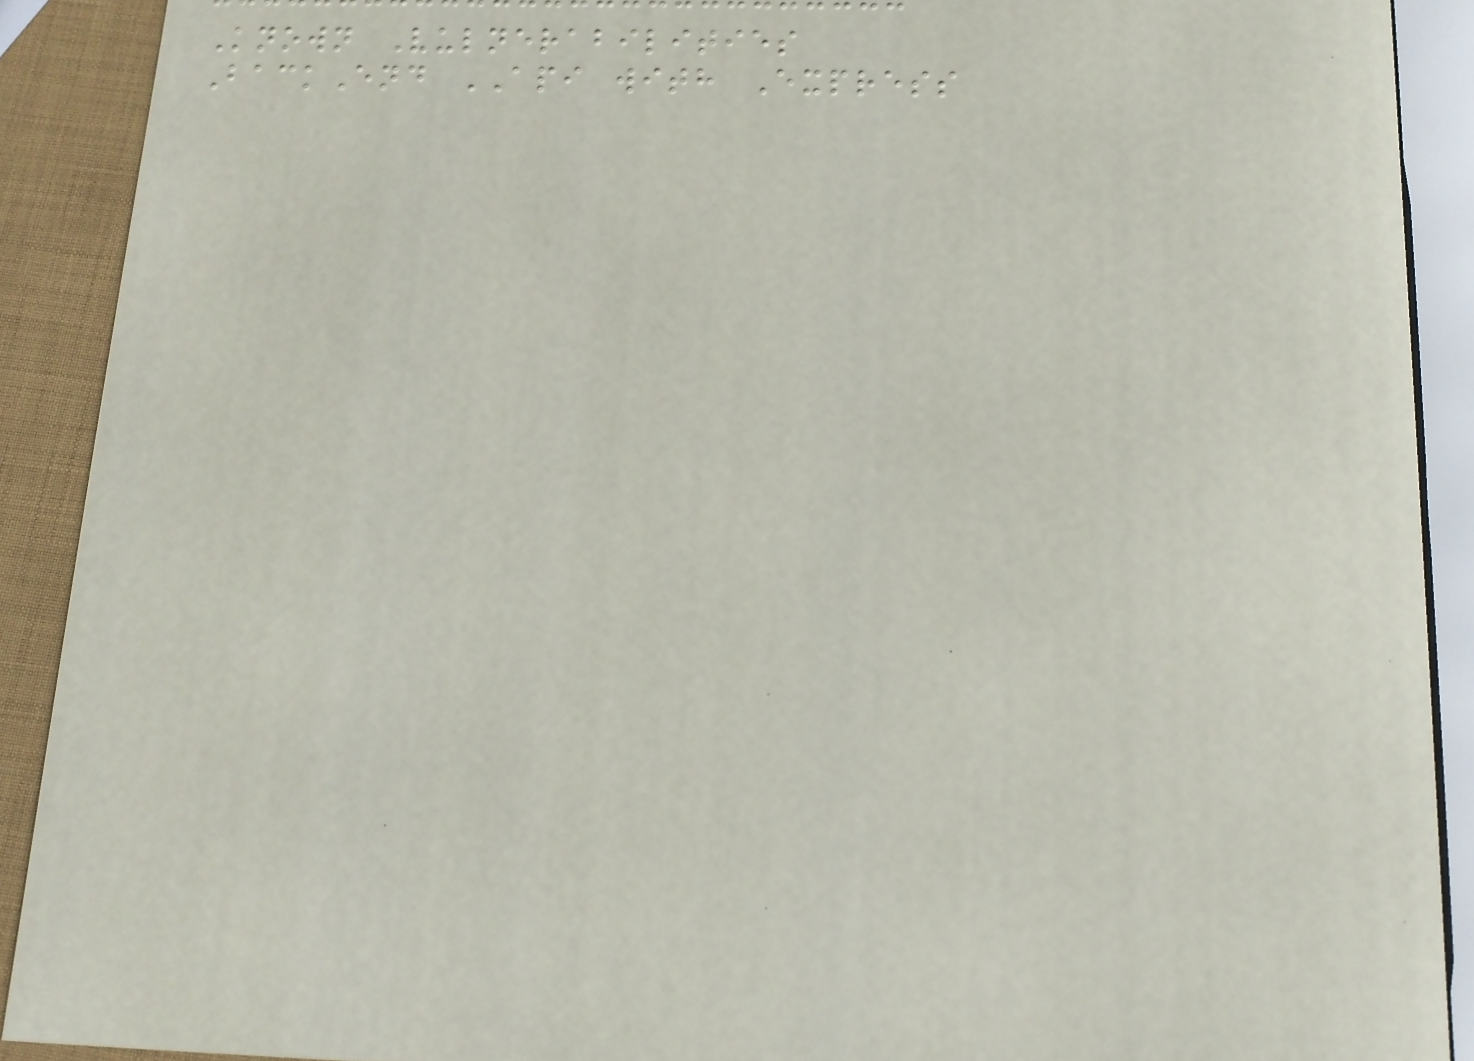Known Vulnerabilities
BackEnd API with Express
